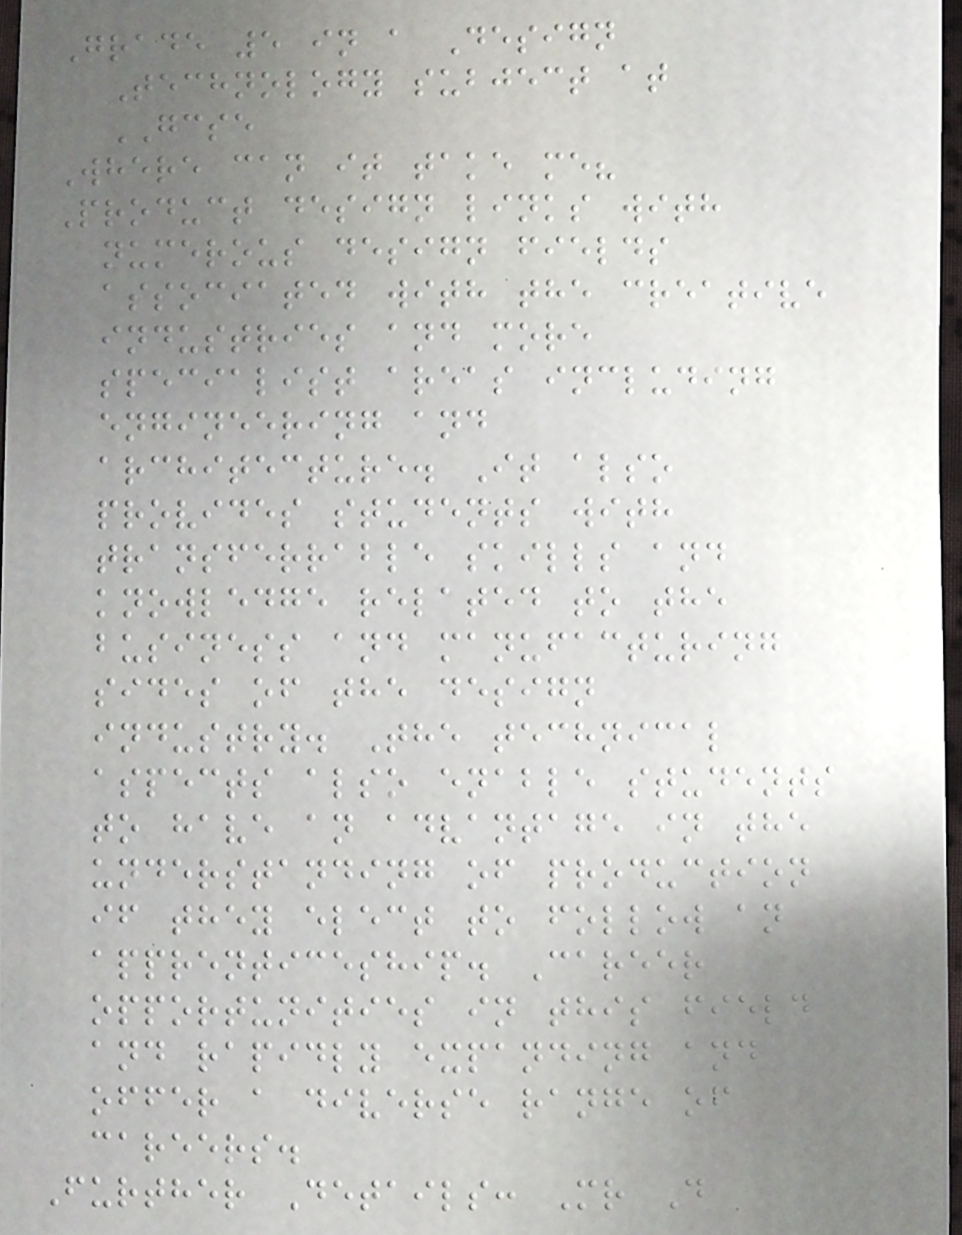Grade 5 in a Design
Technology subject at
GCSE
Where can it take me?
Product design links with
numerous design fields
associated with the creative
industries and more
specialist areas including
engineering and
architecture. It also
provides students with
transferrable skills and
knowledge related to the
business and manufacturing
sides of the design
industry. The technical
aspects also enable students
to have an advantage in the
understanding of production
if they elect to follow an
apprenticeship. Career
opportunities in this field
and rapidly expanding and
offer a diverse range of
careers.
Further Details: Mr D
